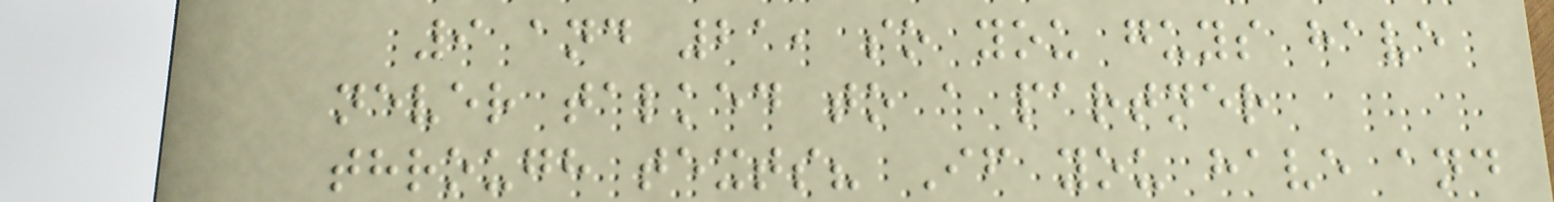9 and 21, so you guys have
never talked to a partner
through texts? If you have and
